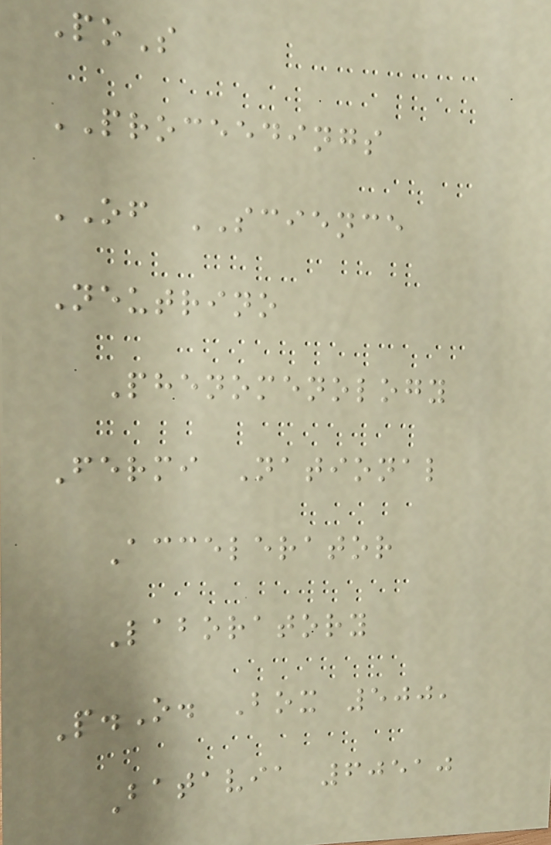PoS
PROCEEDINGS
OF SCIENCE
Neutrino
Phenomenology
Fermi National
Accelerator
Laboratory
P.O. Box 500,
Batavia 60510
